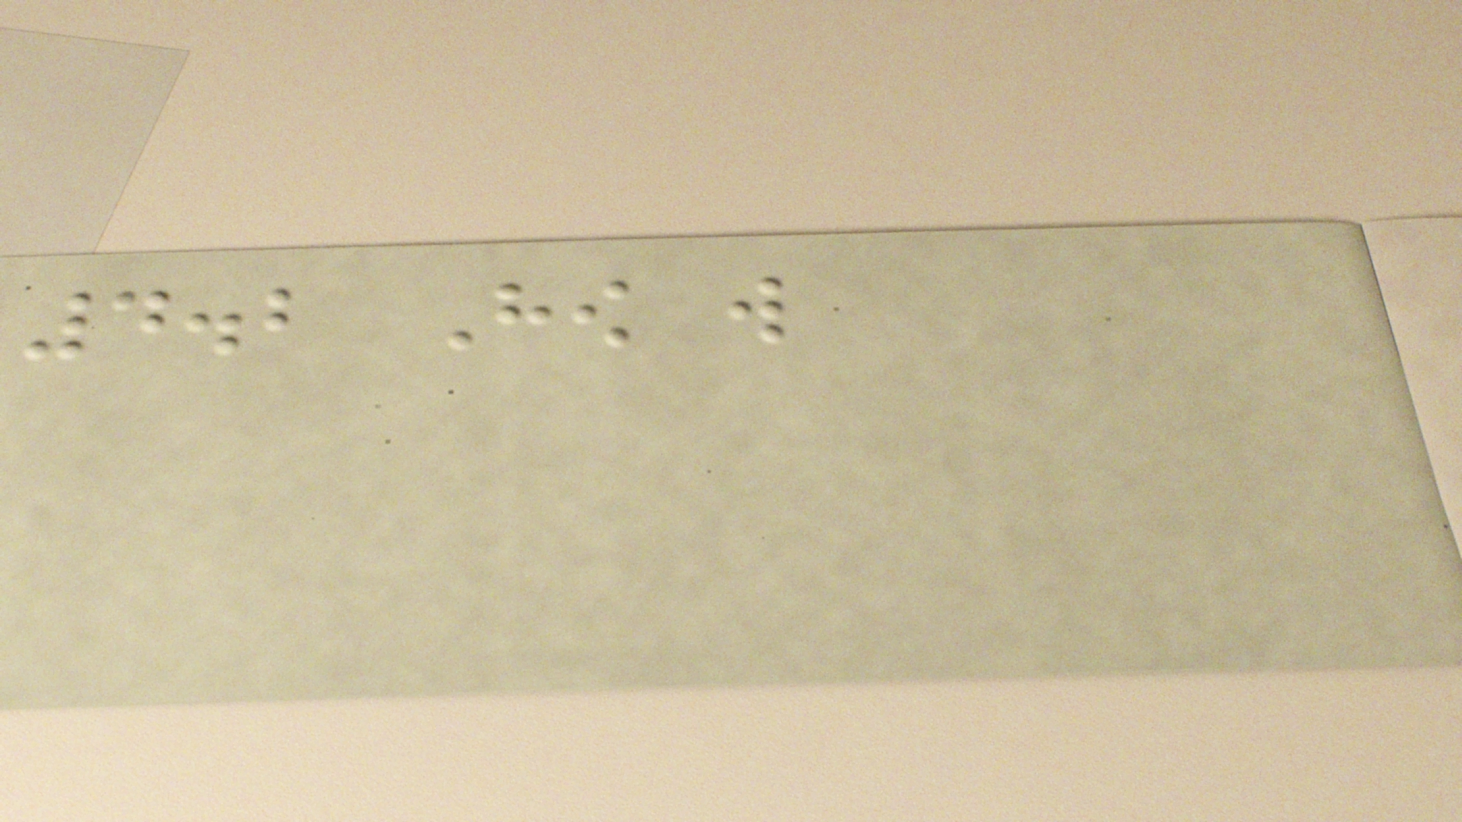4.2 How will
